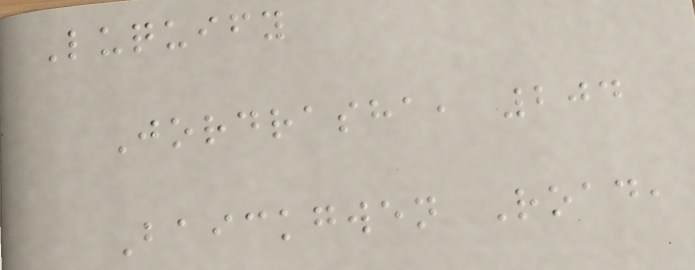Luquify
Jordrasha, 204
Baickgwen Road,
